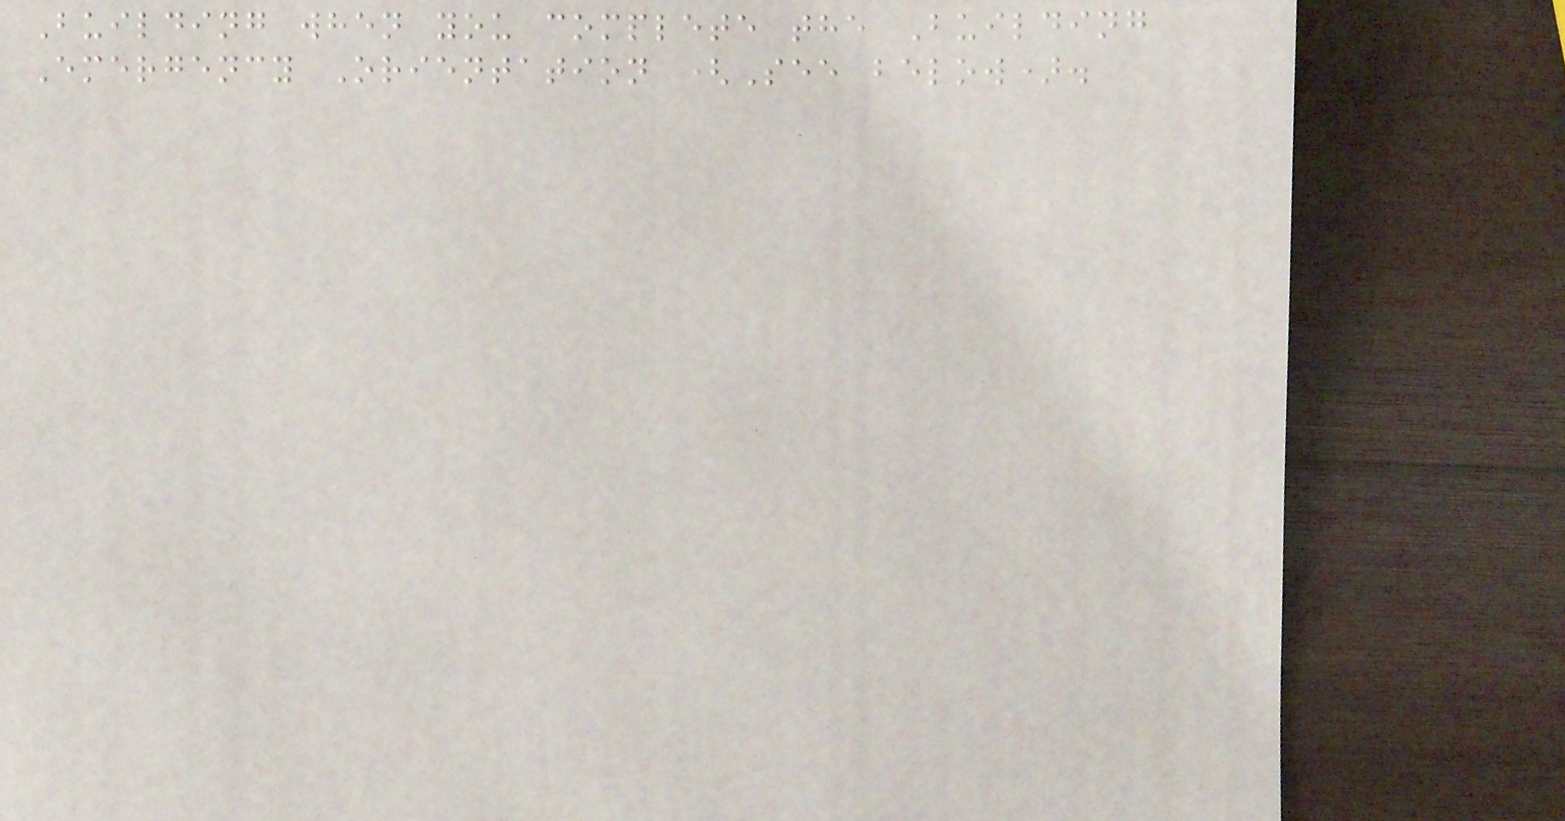Building when you complete the Building
Emergency Orientation (See below).
